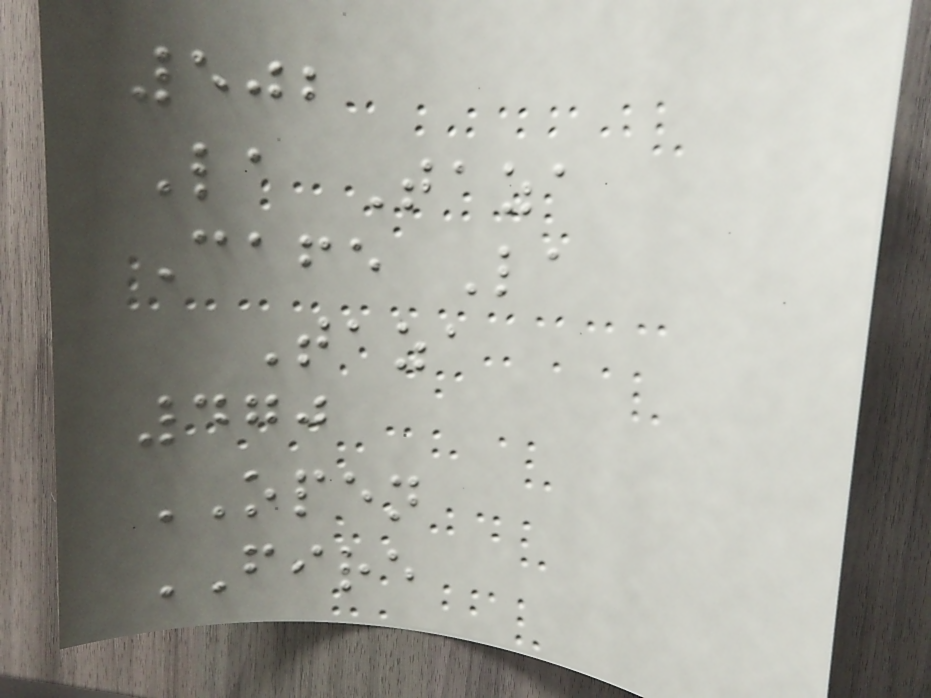502
La Taza
Cafe La
Taza
470
OPEN
FIRE
